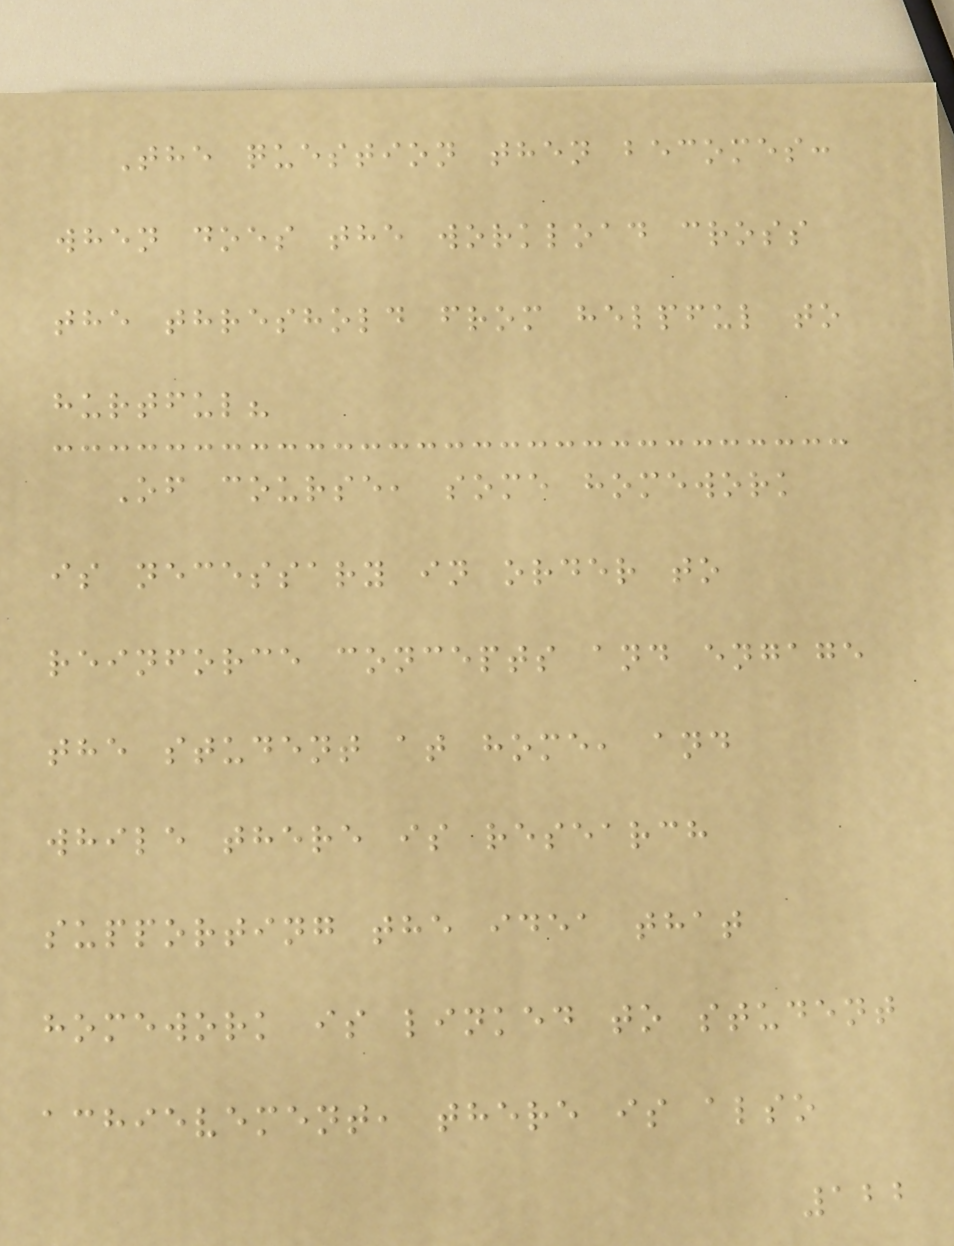The question then becomes:
when does the workload cross
the threshold from helpful to
hurtful?
Of course, some homework
is necessary in order to
reinforce concepts and engage
the student at home, and
while there is research
supporting the idea that
homework is linked to student
achievement, there is also
122
